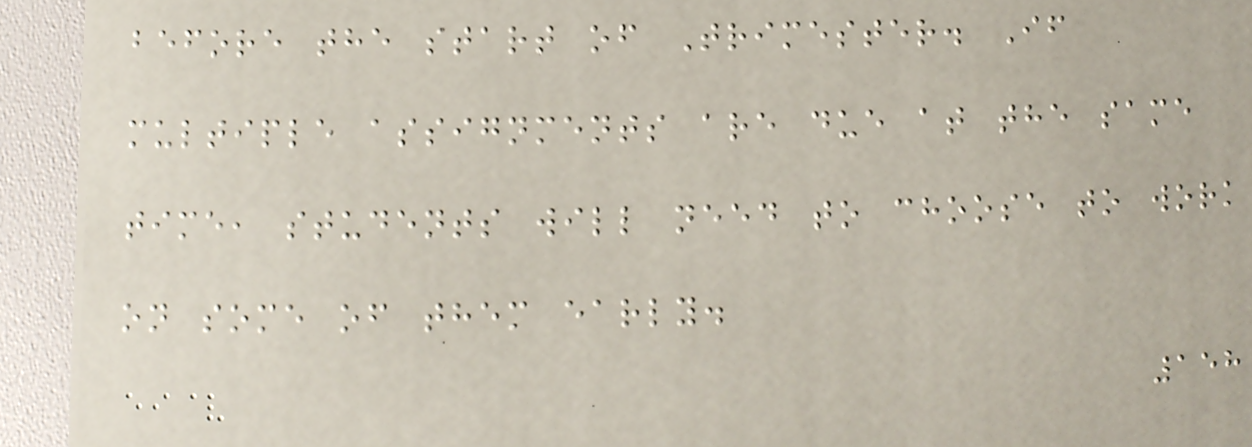before the start of Trimester. If
multiple assignments are due at the same
time, students will need to choose to work
on some of them early.
158
